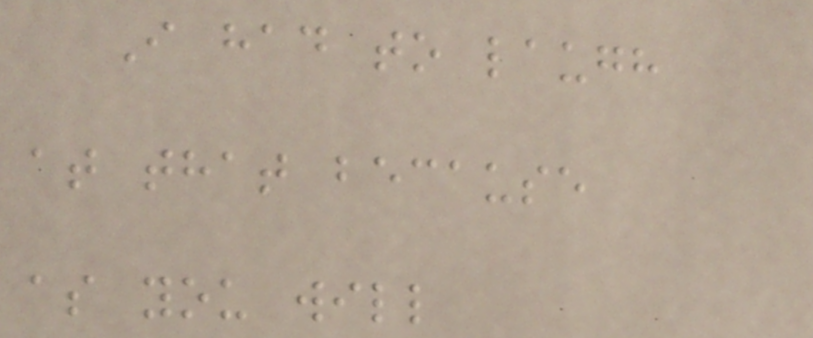I had to laugh
at that because
as you will
